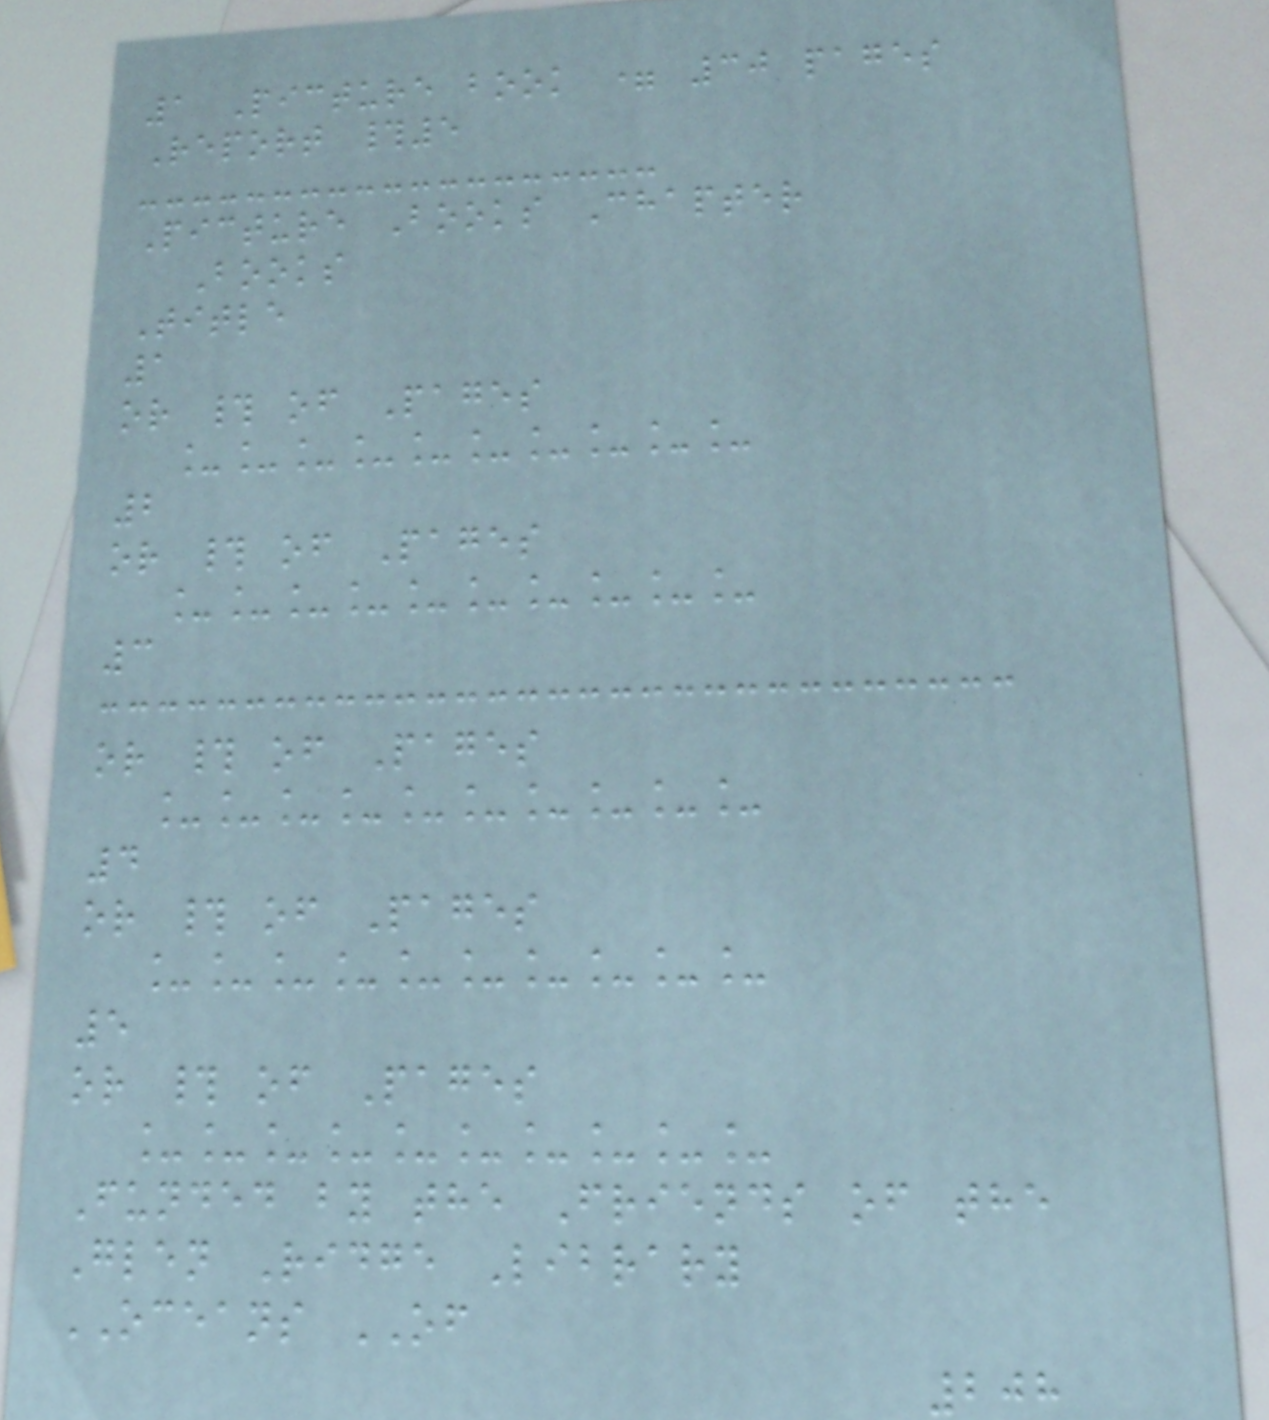1 Picture book = 30 pages
Report #5
Picture Books Chapter
Books
Title
1
or # of Pages
__________
2
or # of Pages
__________
3
or # of Pages
__________
4
or # of Pages
__________
5
or # of Pages
__________
Funded by the Friends of the
Glen Ridge Library
OCEANS OF
208
